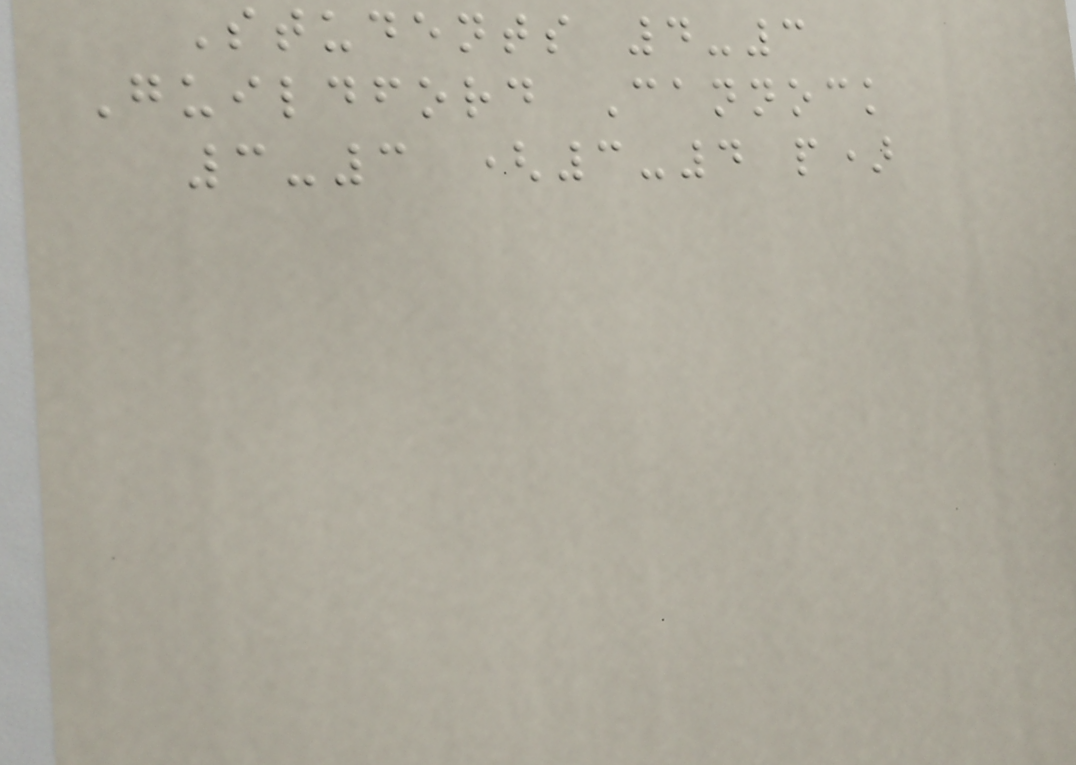Students 4-3
Guildford Cannock
3-3 (3-4 p)
